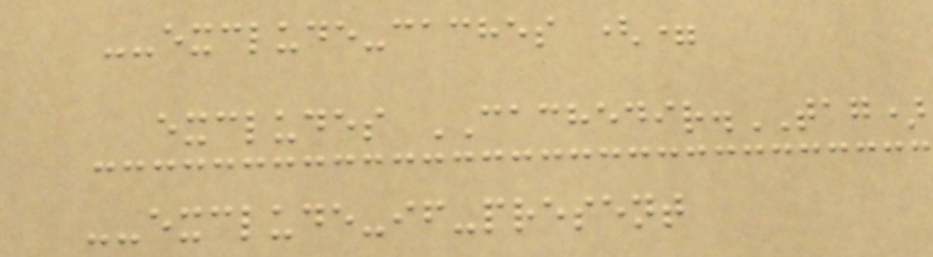--exclude-caches (=
excludes CACHEDIR.TAG)
--exclude-if-present
